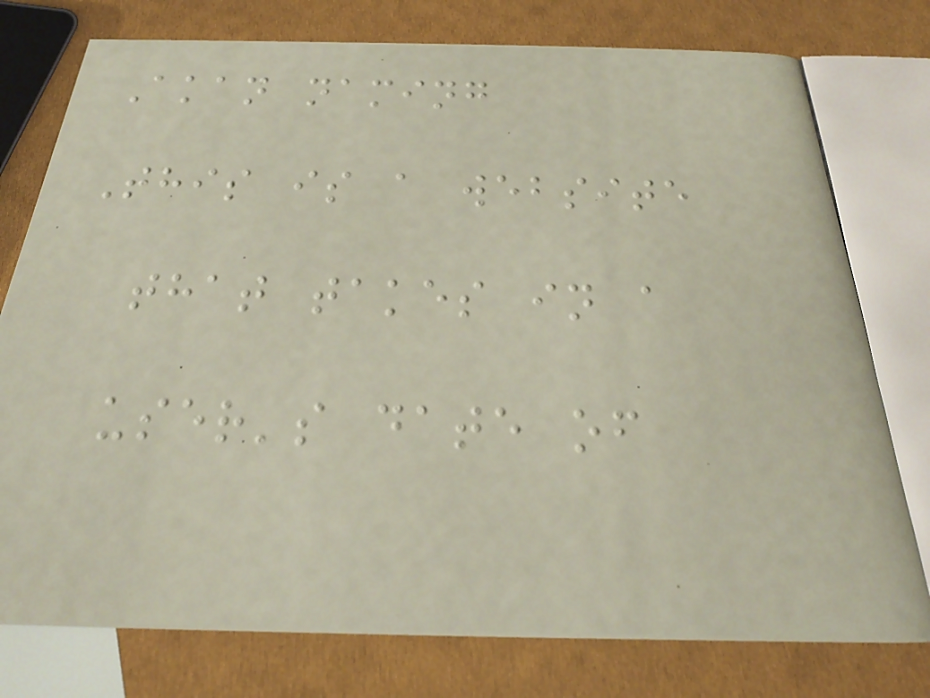Akan naming
This is a website
that takes in a
user's date of
